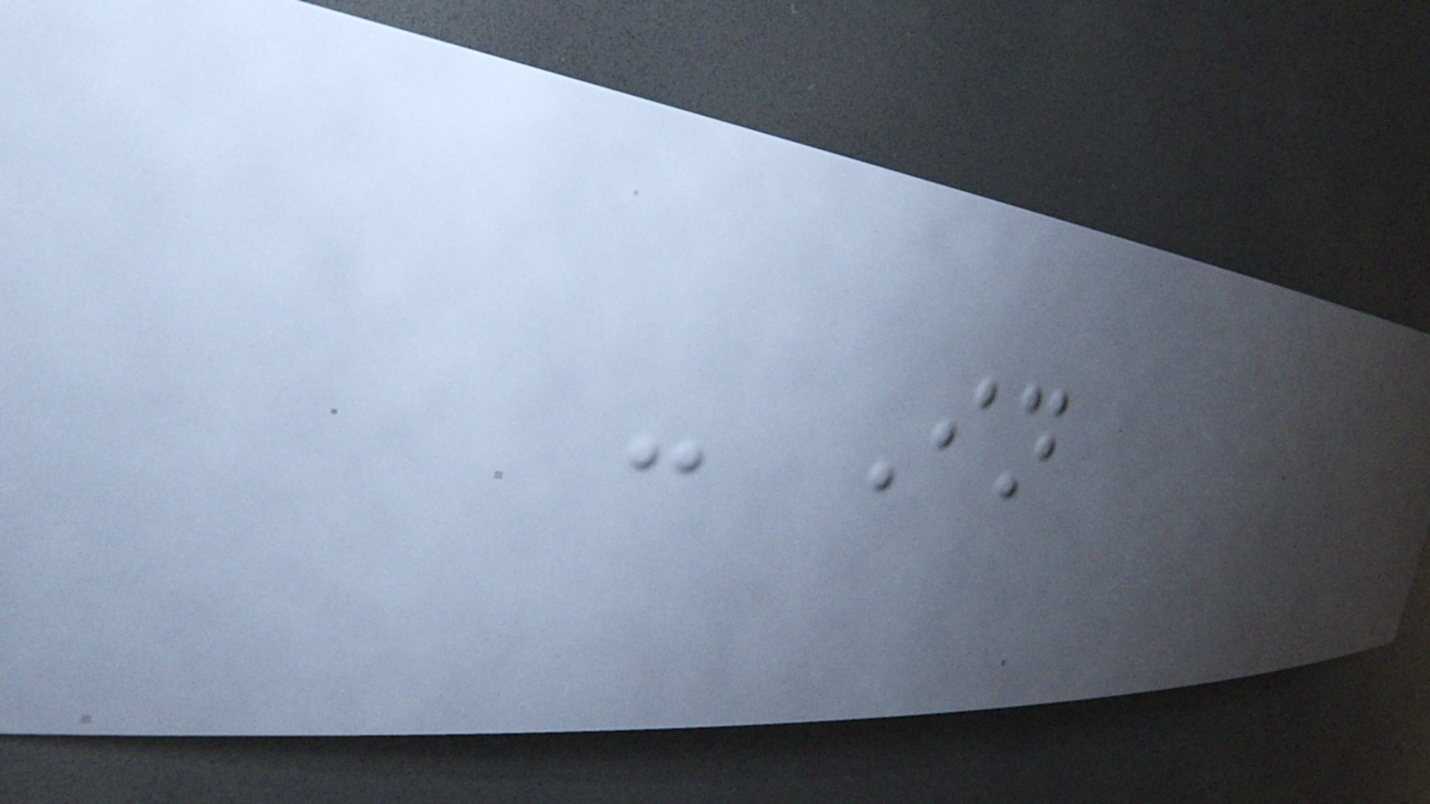- In
